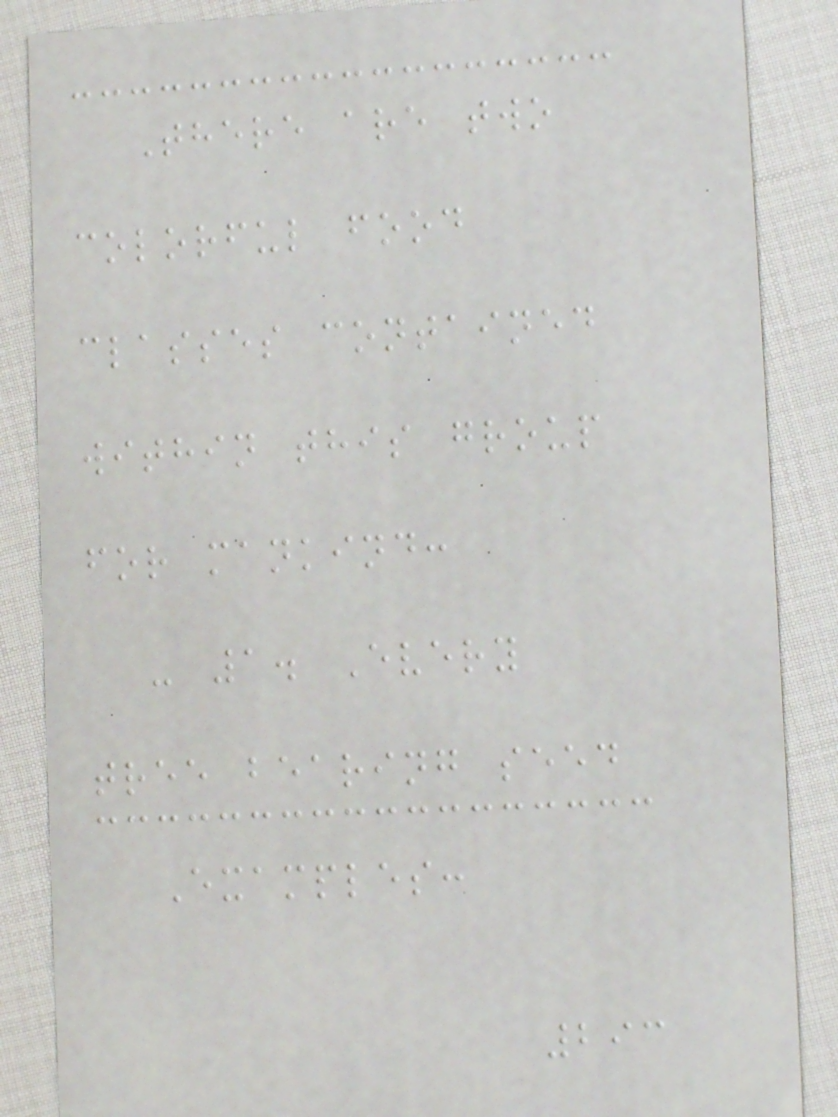There are two
colorful food
classes contained
within this group
for mankind:
- 1. Every
tree bearing seed
Examples:
293
